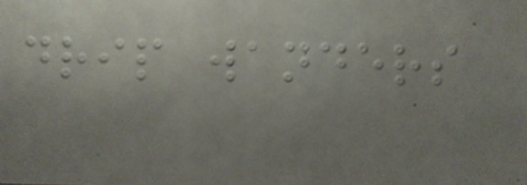drip wanders
